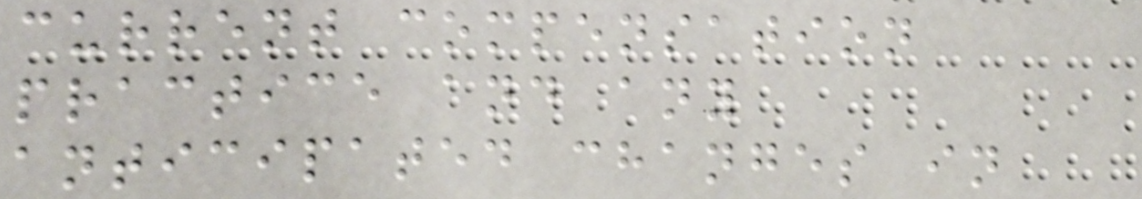current compensation
practice and any
anticipated changes in
